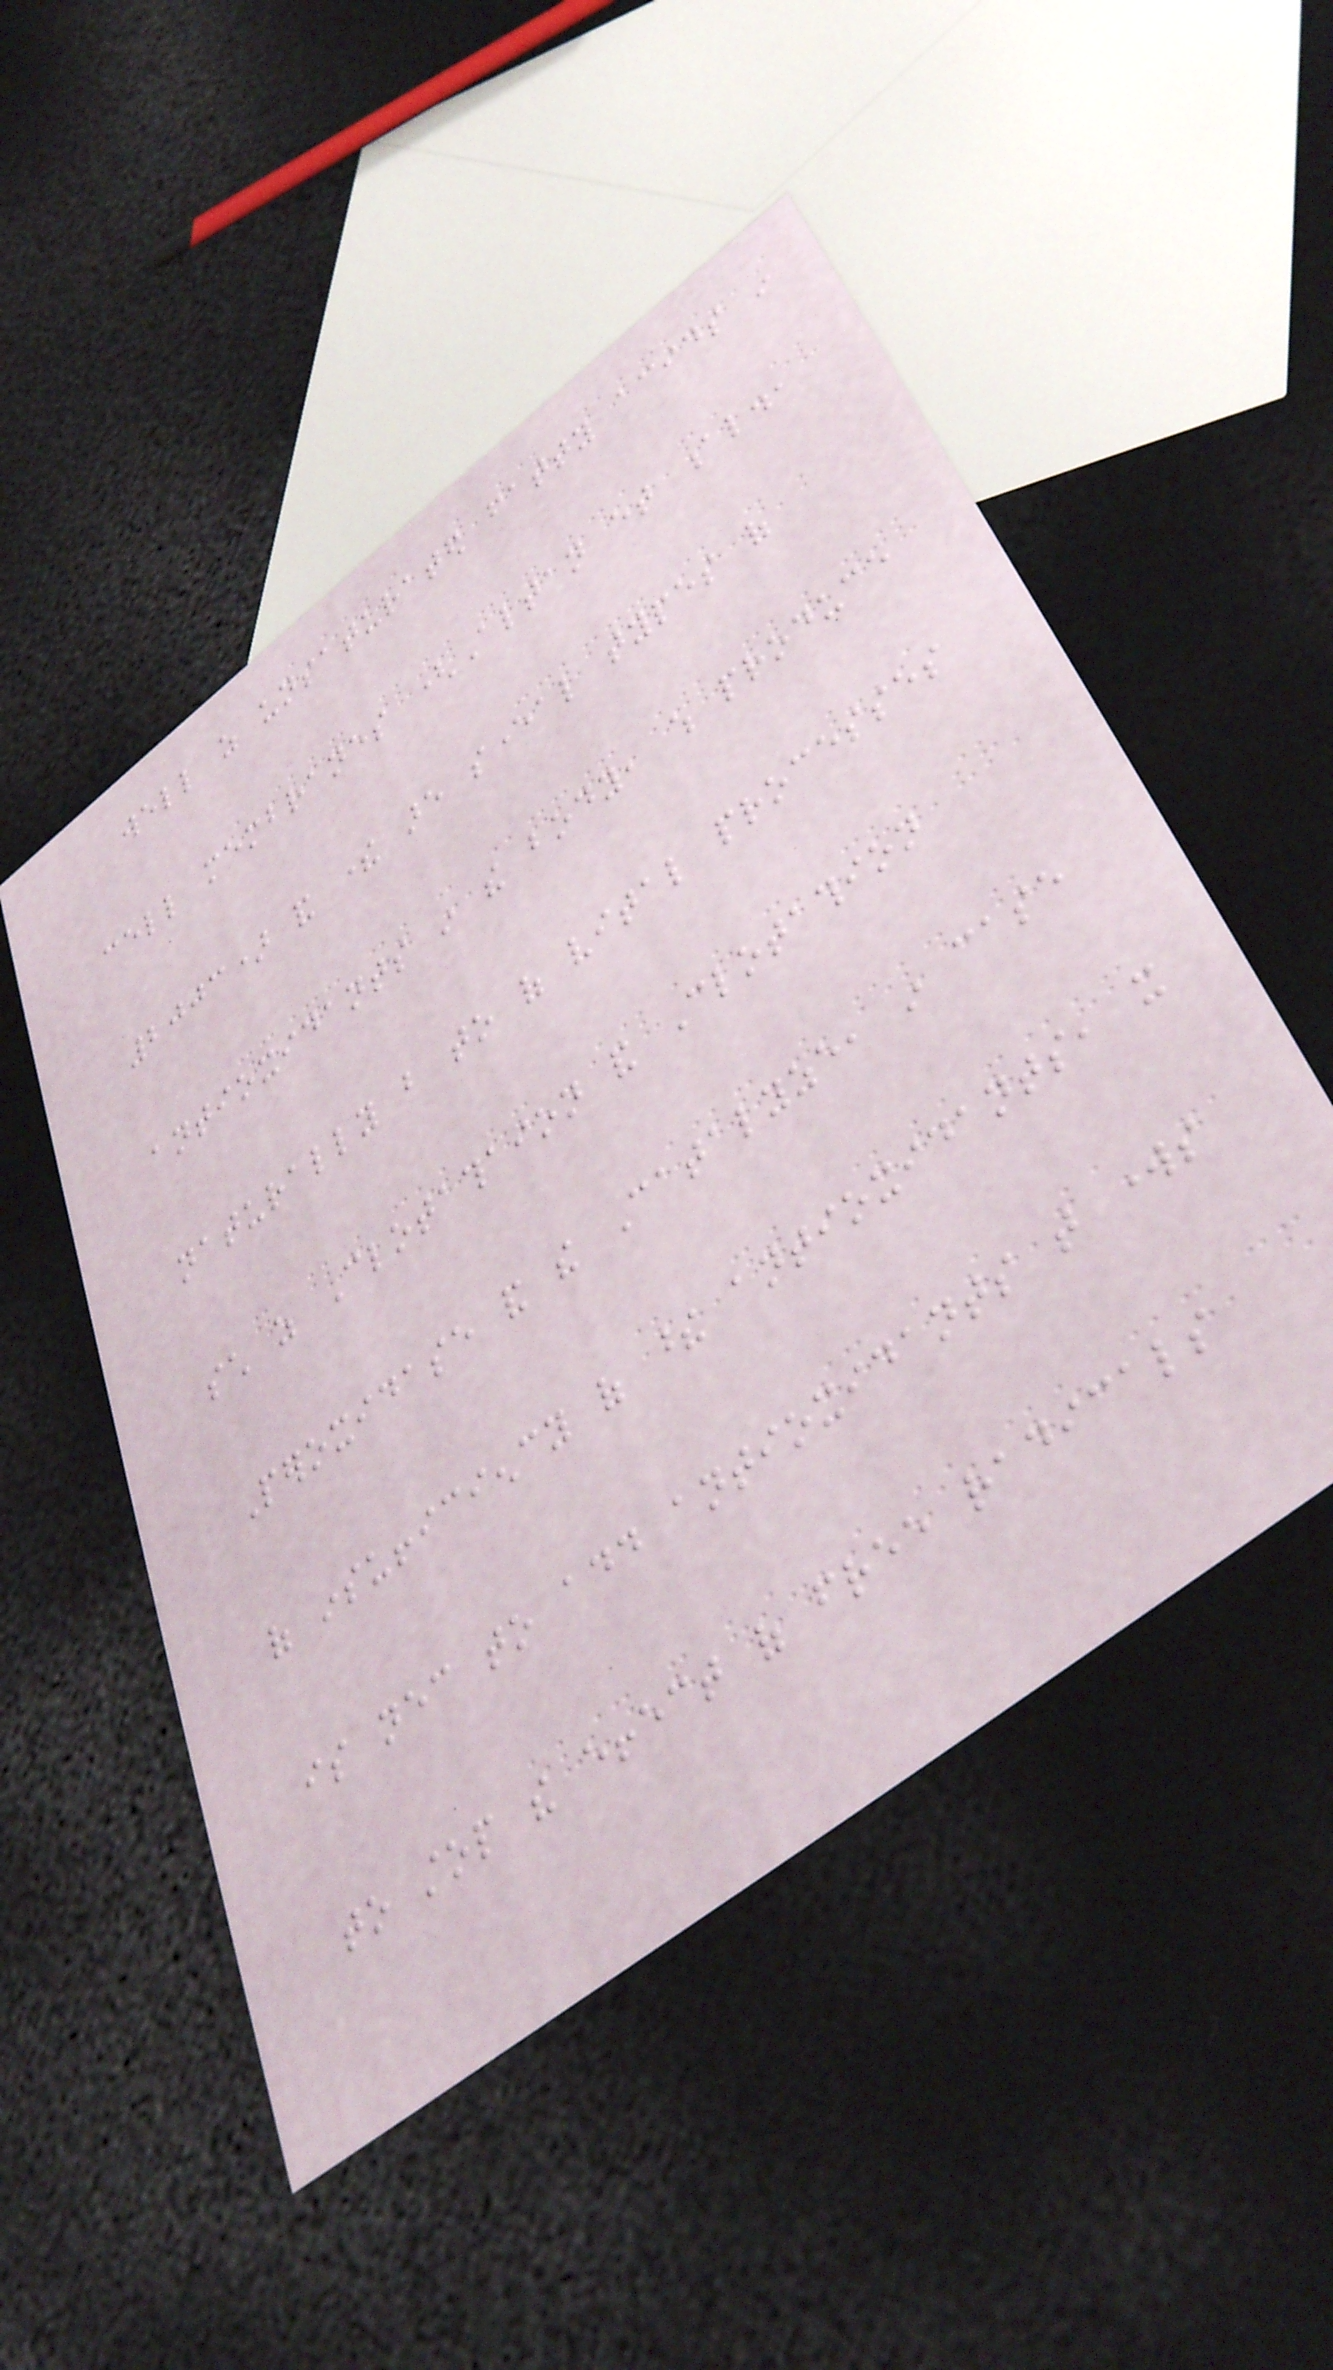well as unsaturated fatty acids in
cell membranes (Altan et al.,
2003) and there are several types of
antioxidants in the body, which produce
naturally but to of vital processes
such as Clotathaion and Clotathion
Peroxidase and the Catalyze, in case
of insufficiency of these antioxidants, it
is necessary to add antioxidants that works
to stop the effect of free radicals
